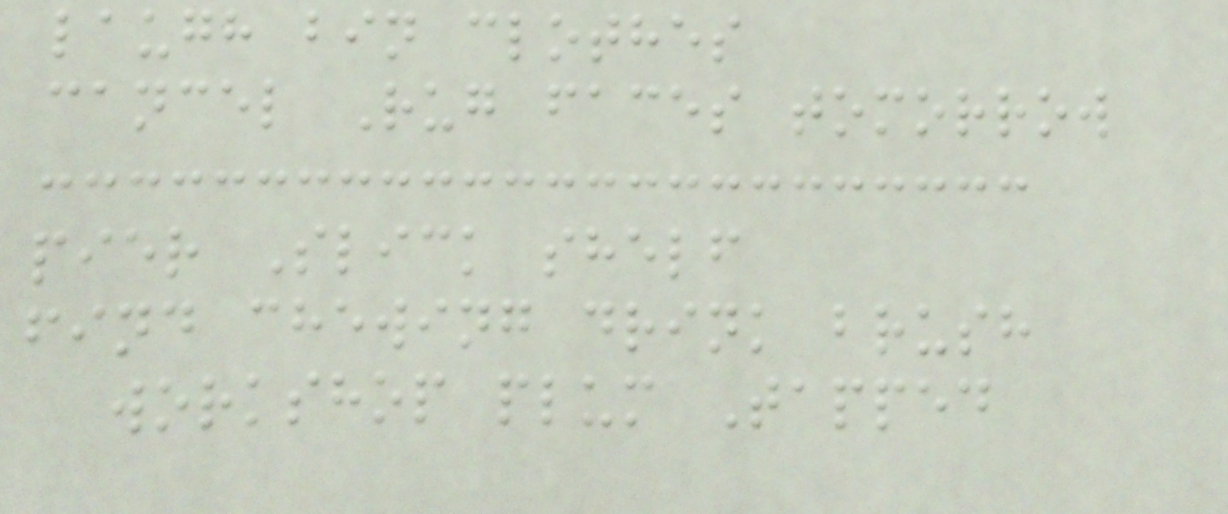laugh bin clothes
cancel Rug faces tomorrow
pier Slick shelf
find chewing drink brush
workshop plum Tapped
